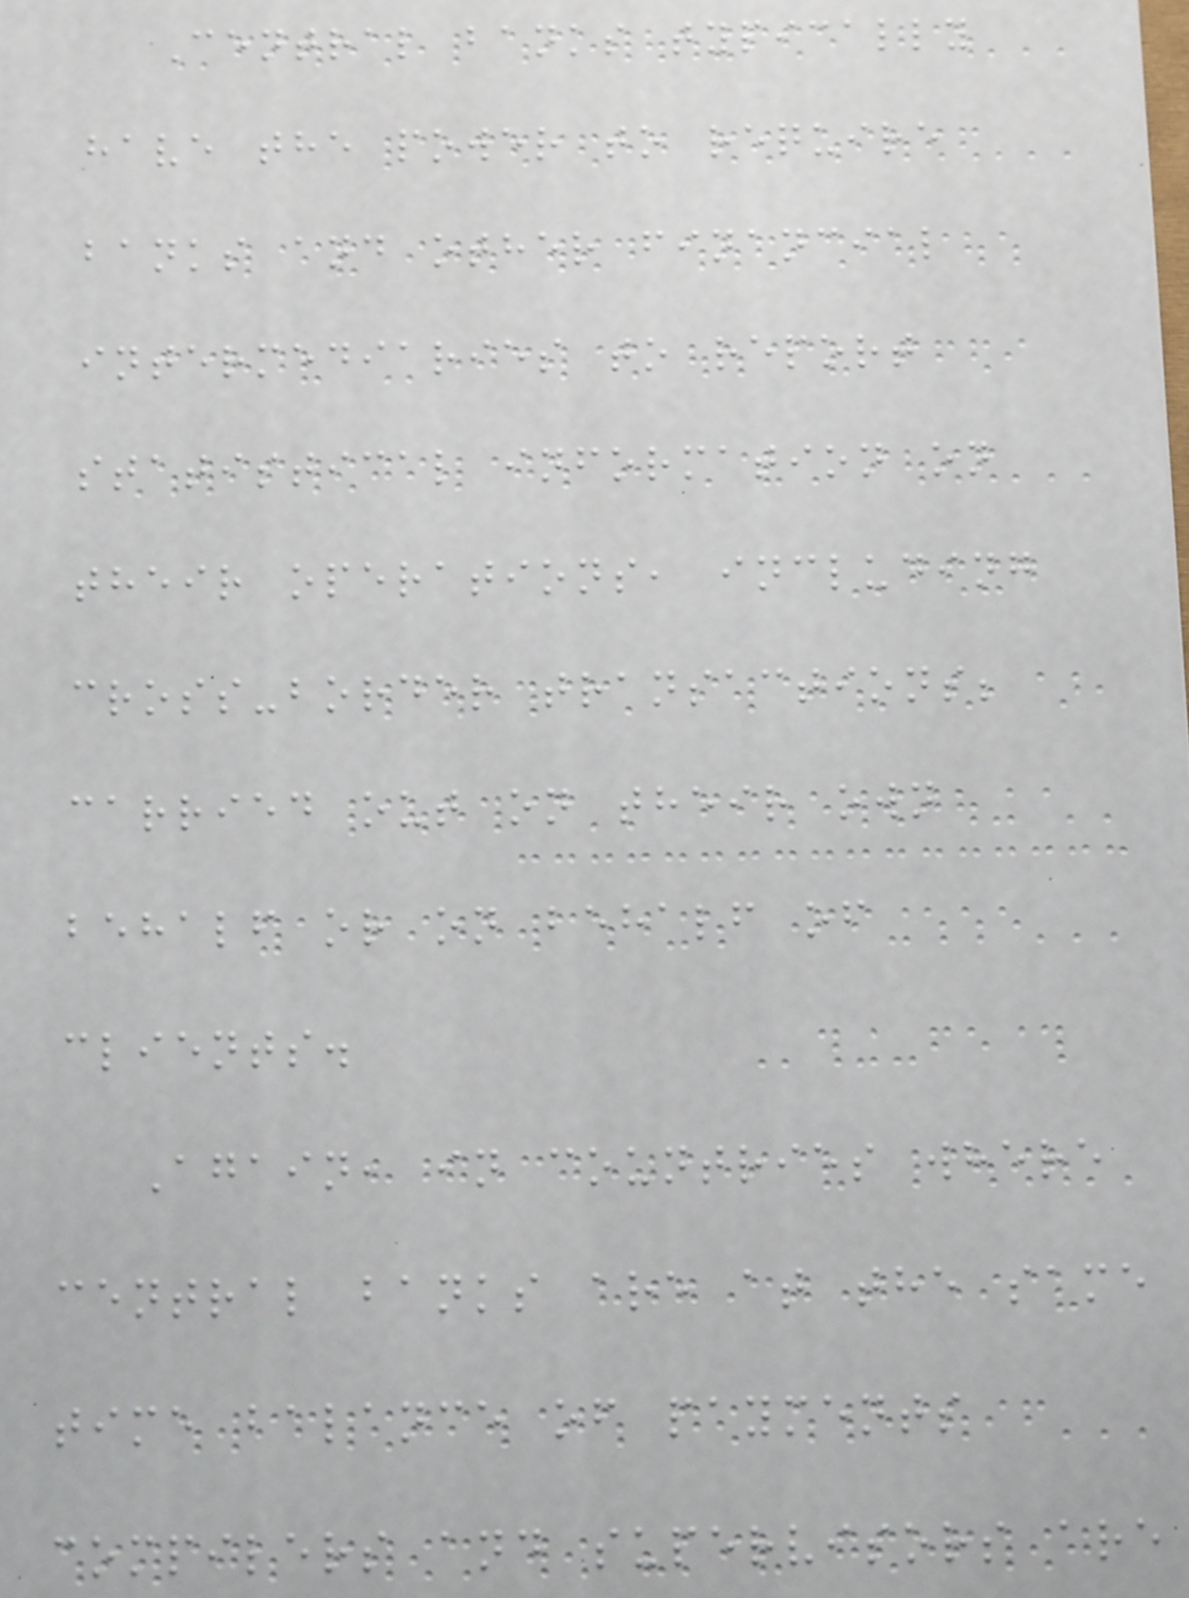Central banks typically
have the power to require
banks and other financial
intermediaries to report
statistical information on
their operations, including
cross-border transactions;
carried out on their own
behalf or on behalf of
clients.
Again, in countries where
central banks are at the same
time balance of payments
compilers and supervisors are
